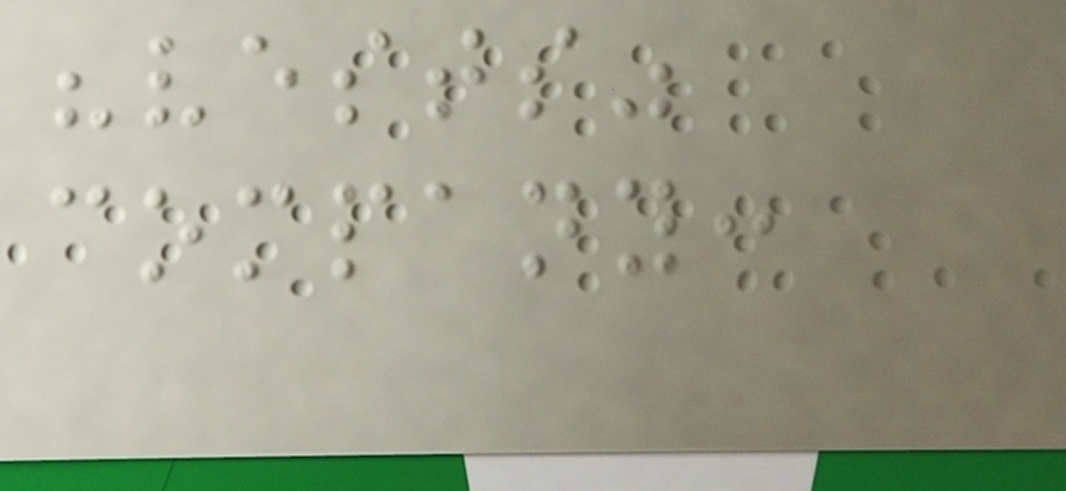"vests"
company:
